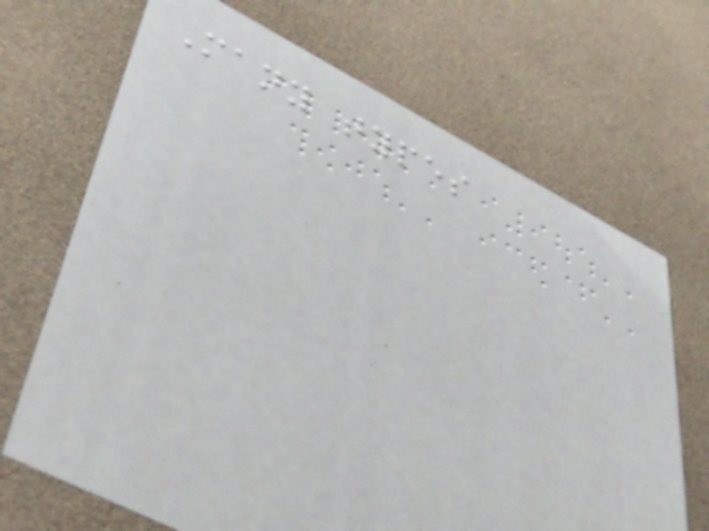Many types
